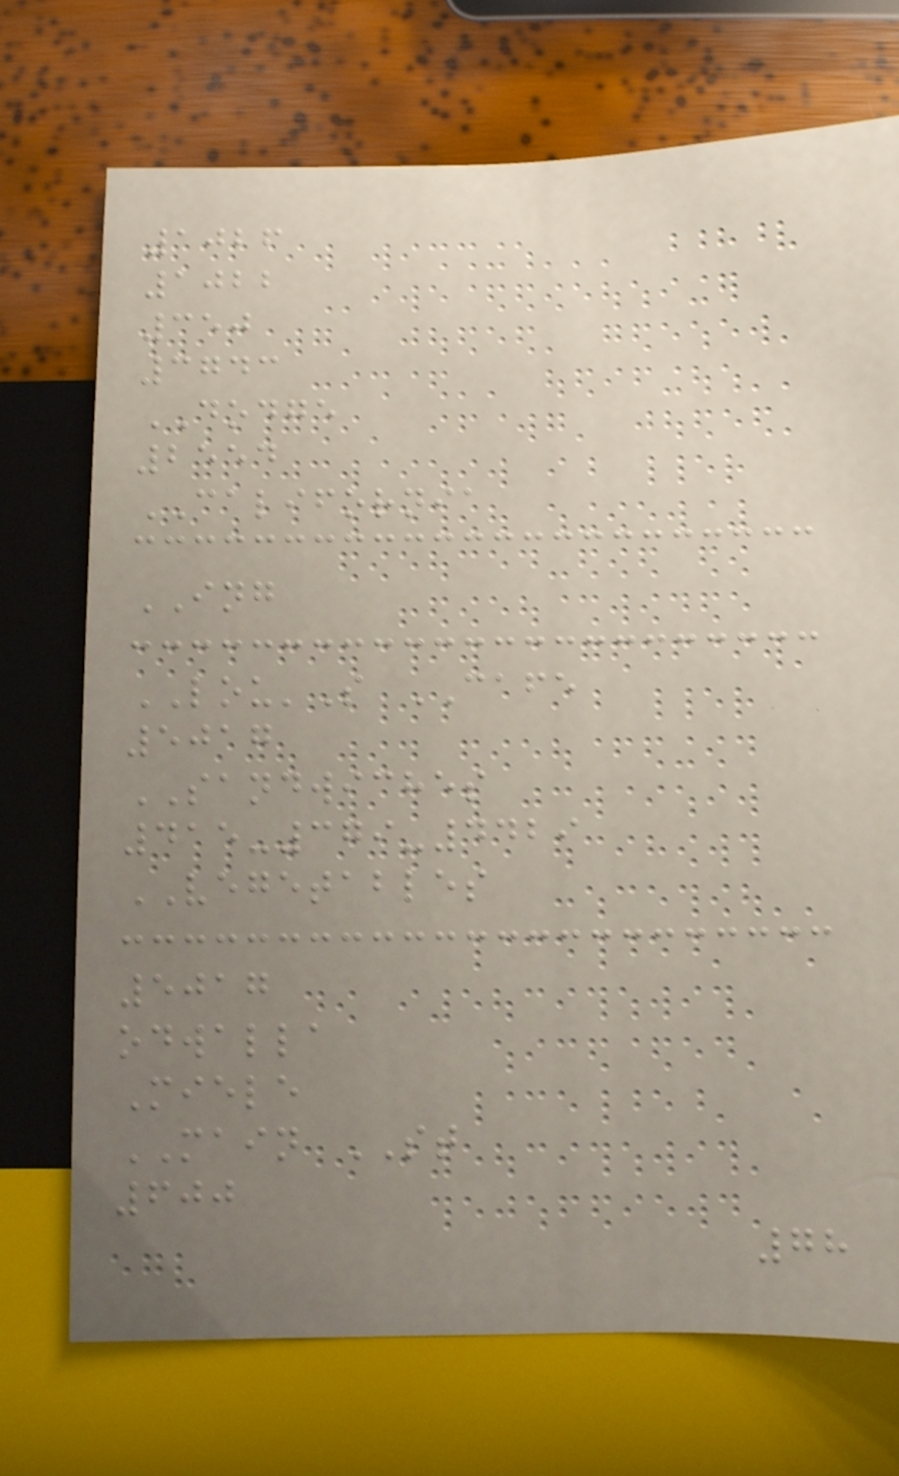1026
1022
350
3743
DODGE
2554
CALIFORNIA
ING
LOU'S CAFE
5017
SANDWICHES
415-379-4429
VEGETABLES
5017
odwalla
Miele
MAIN ST
600
78
